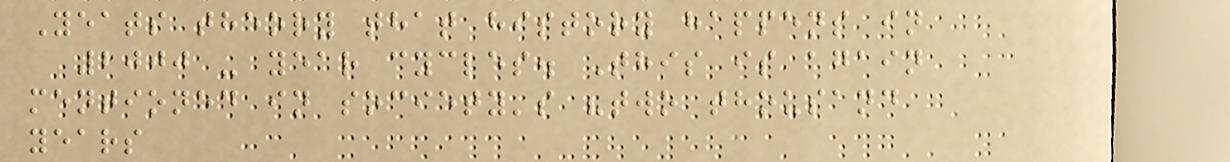Yeats theory that history happens in
2000 - year cycles. This is again
mentioned in society's "two thousand
years
